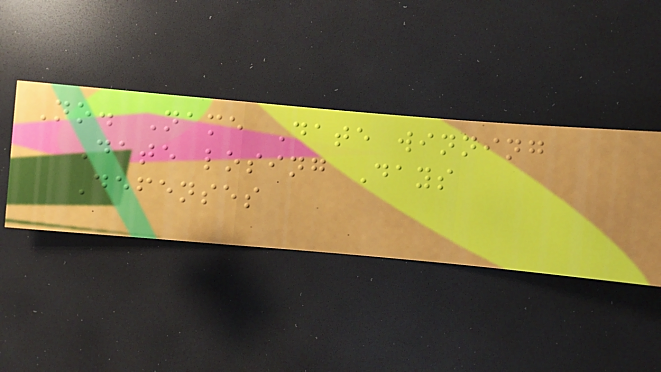No. Name Date winning
Date losing Days
Defenses
